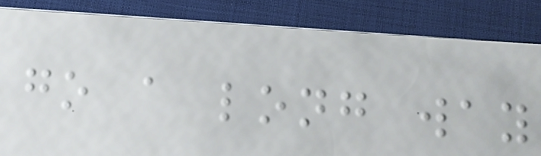go a long way
